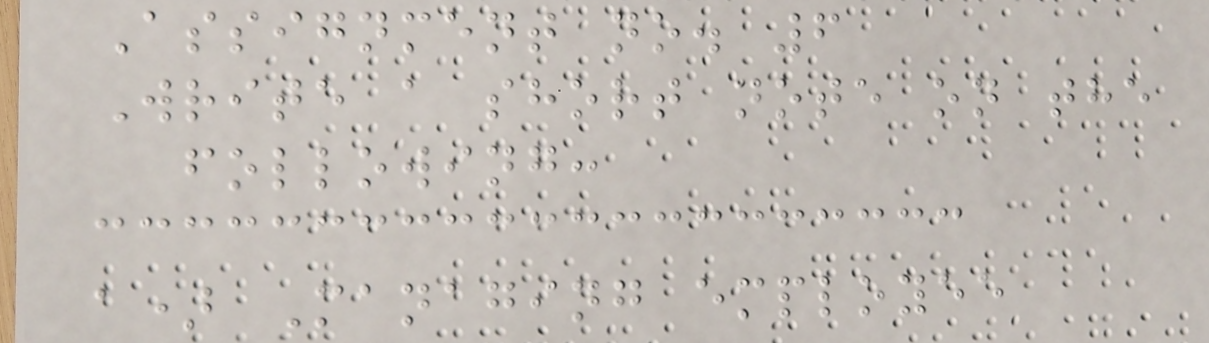Assignment no. 6
Write a short note on the
following:
a) Managing employee
